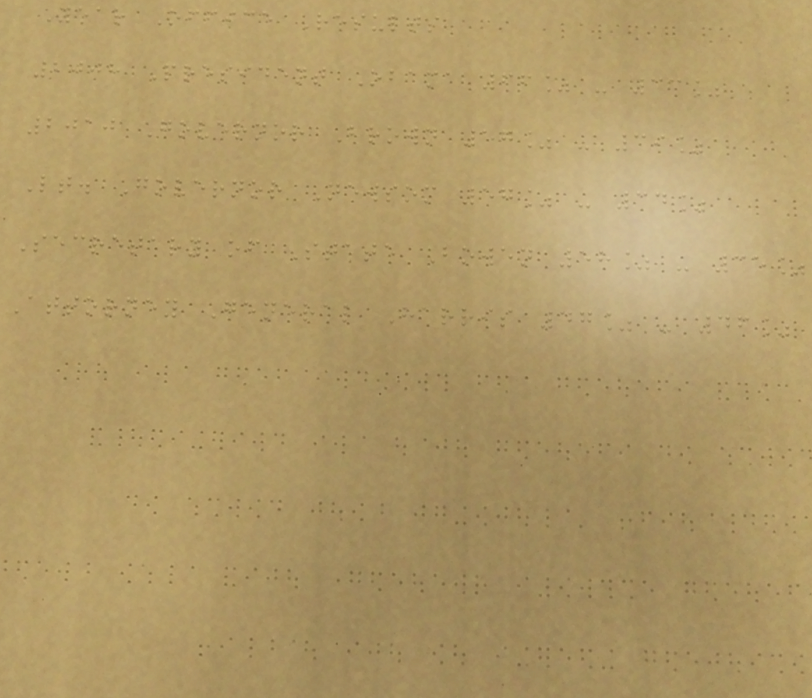Year Office Results
2008 President Obama 66% - 33%
2010 Governor Brown 57% - 39%
Lt. Governor Newsom 57% - 34%
Secretary of State Bowen 58% - 35%
Attorney General Harris 47% - 46%
